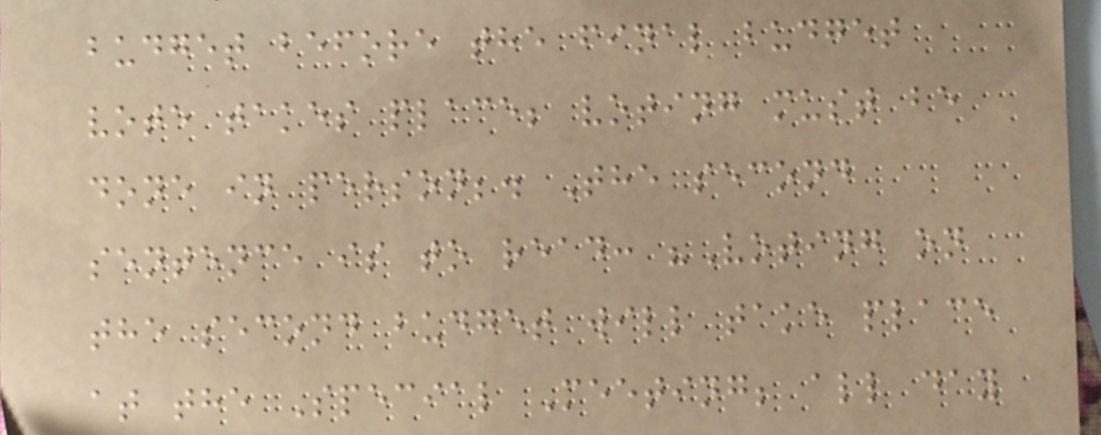budget before the final budget
vote takes place; voting must be
done in person;. The second
sentence is to read: "Voting on
the second budget will take place
at the Special Meeting; all day
